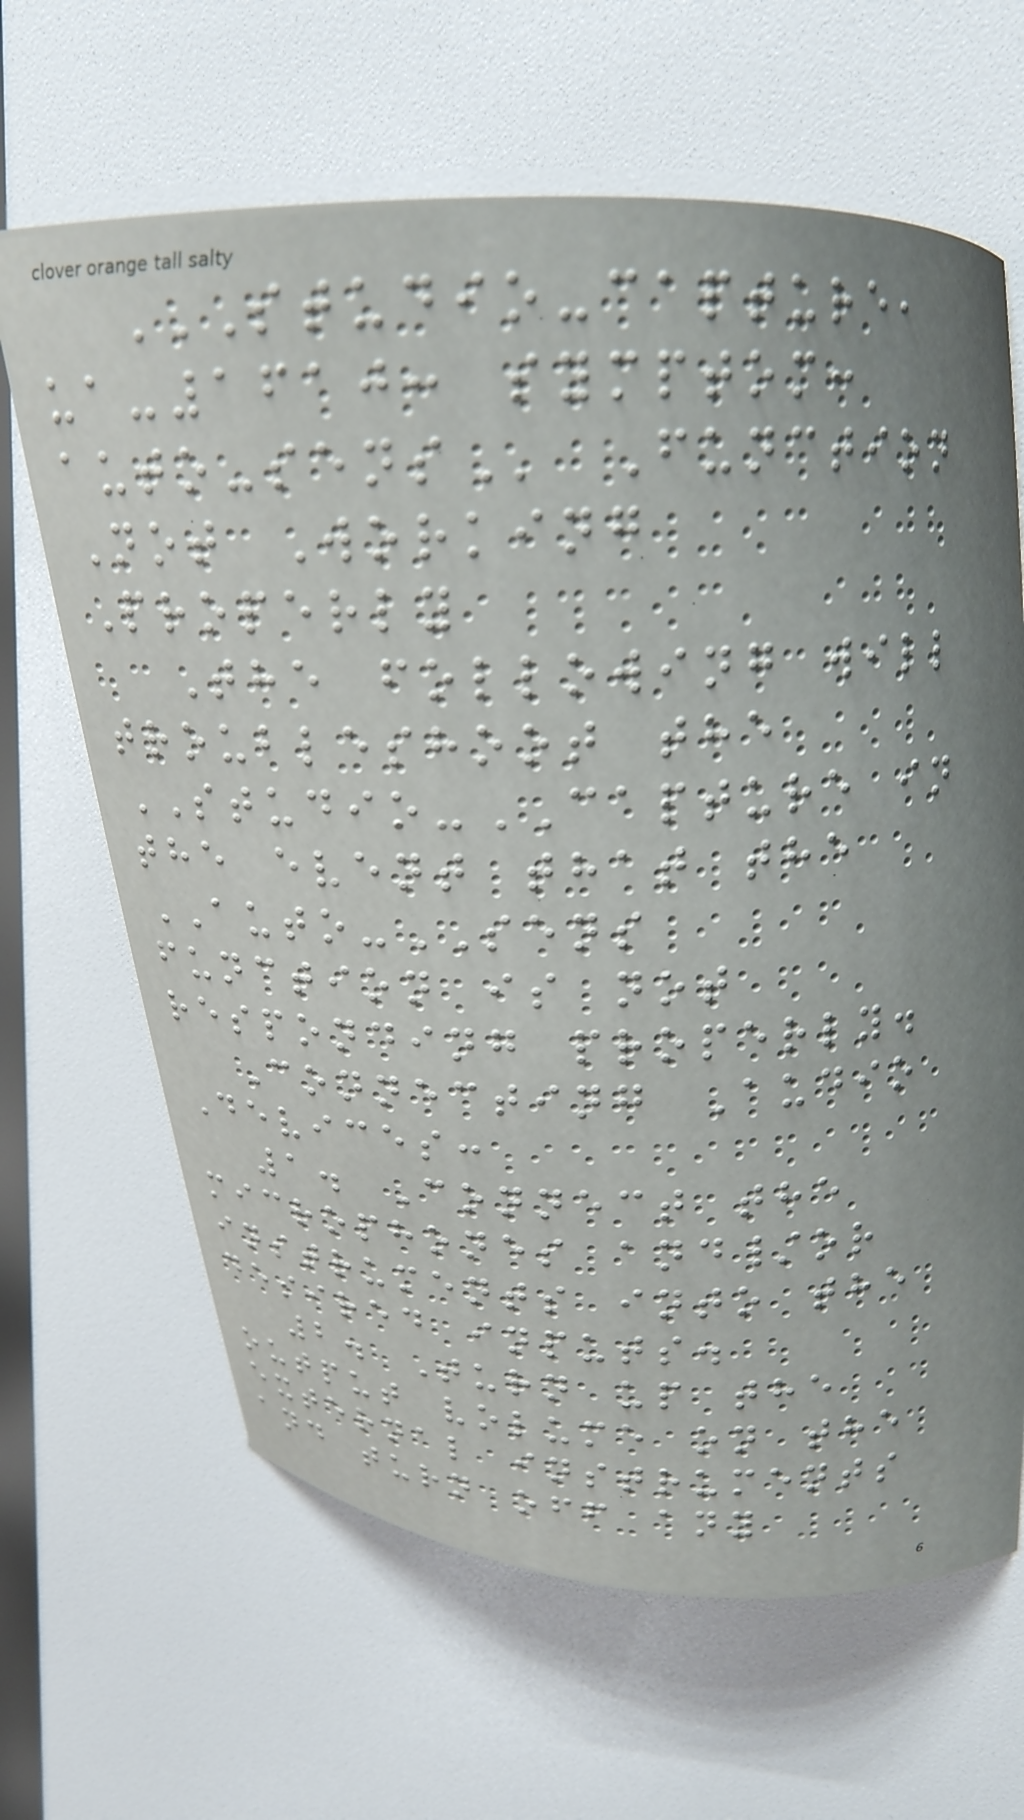STUDIO-CAPTURE,
UA-1610: SYMPTOM:
AUTO-SENS Function
Not Working
Properly
The following will
troubleshoot the
STUDIO-CAPTURE in
the event that the
AUTO-SENS
function is not
responding properly.
Connecting Audio
Devices:
1. Connect the
microphones and/or
instruments into the
desired inputs.
2. Turn up the
output volume on the
external instruments
and turn off any
